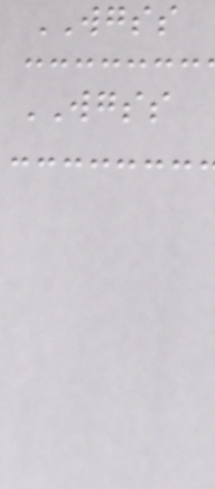WGSS
WGSS
